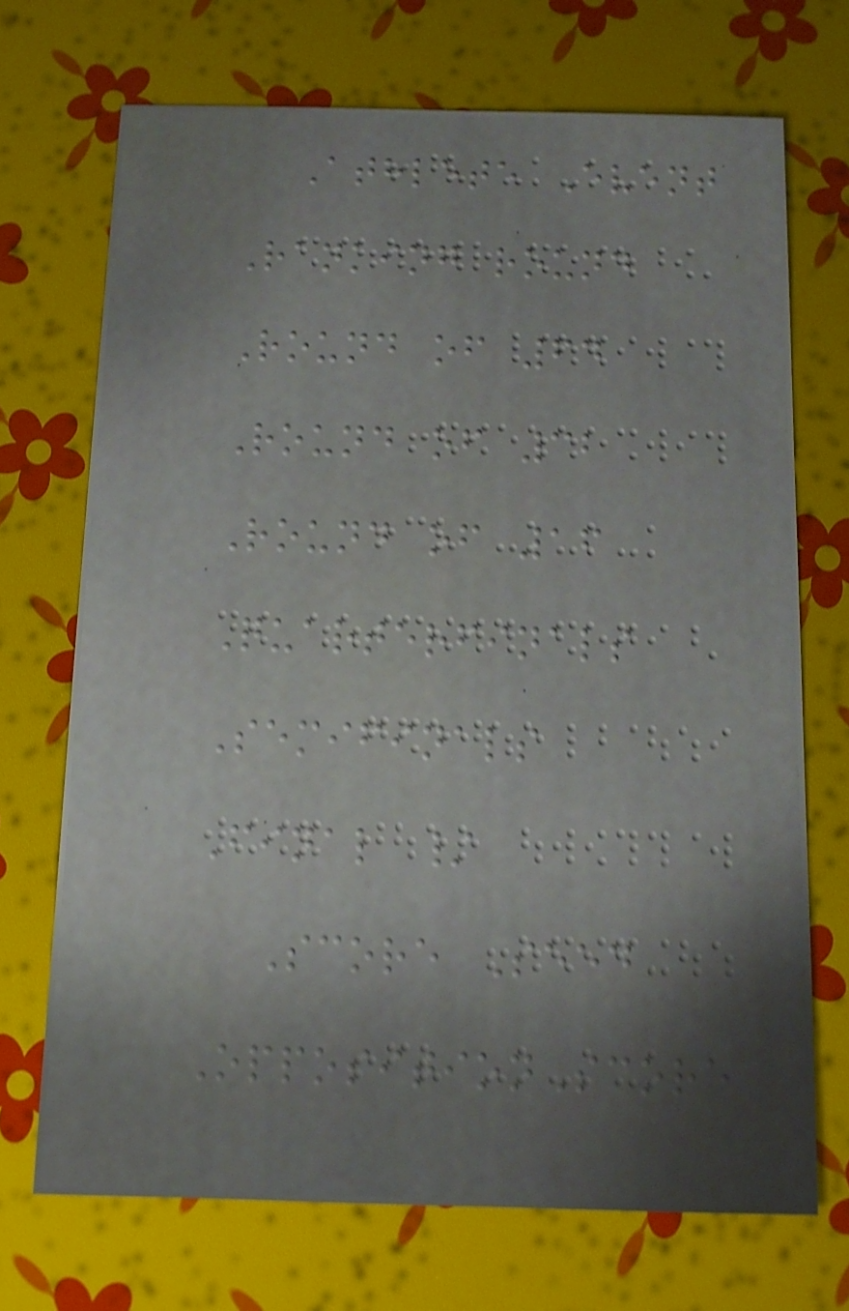Athlete Event
Ranking round
Round of 64
Round of 32
Round of 16
Quarterfinals
Semifinals
Final /
Score Seed
OppositionScore
